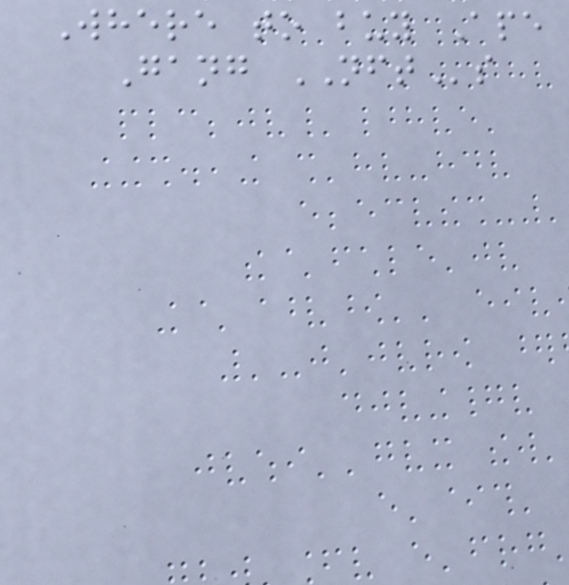Where to buy Ape
Gang NFTs
